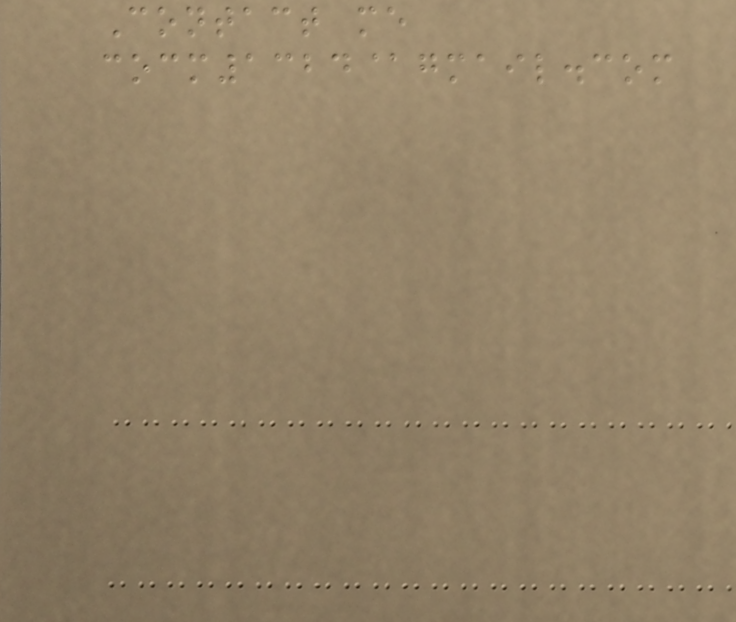Contact me
cocm1324@gmail.com
